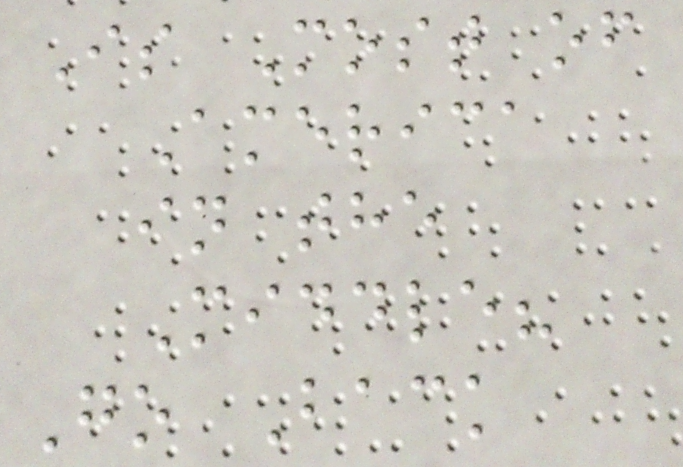Is Most of
America
in the
Middle?
Go Back
